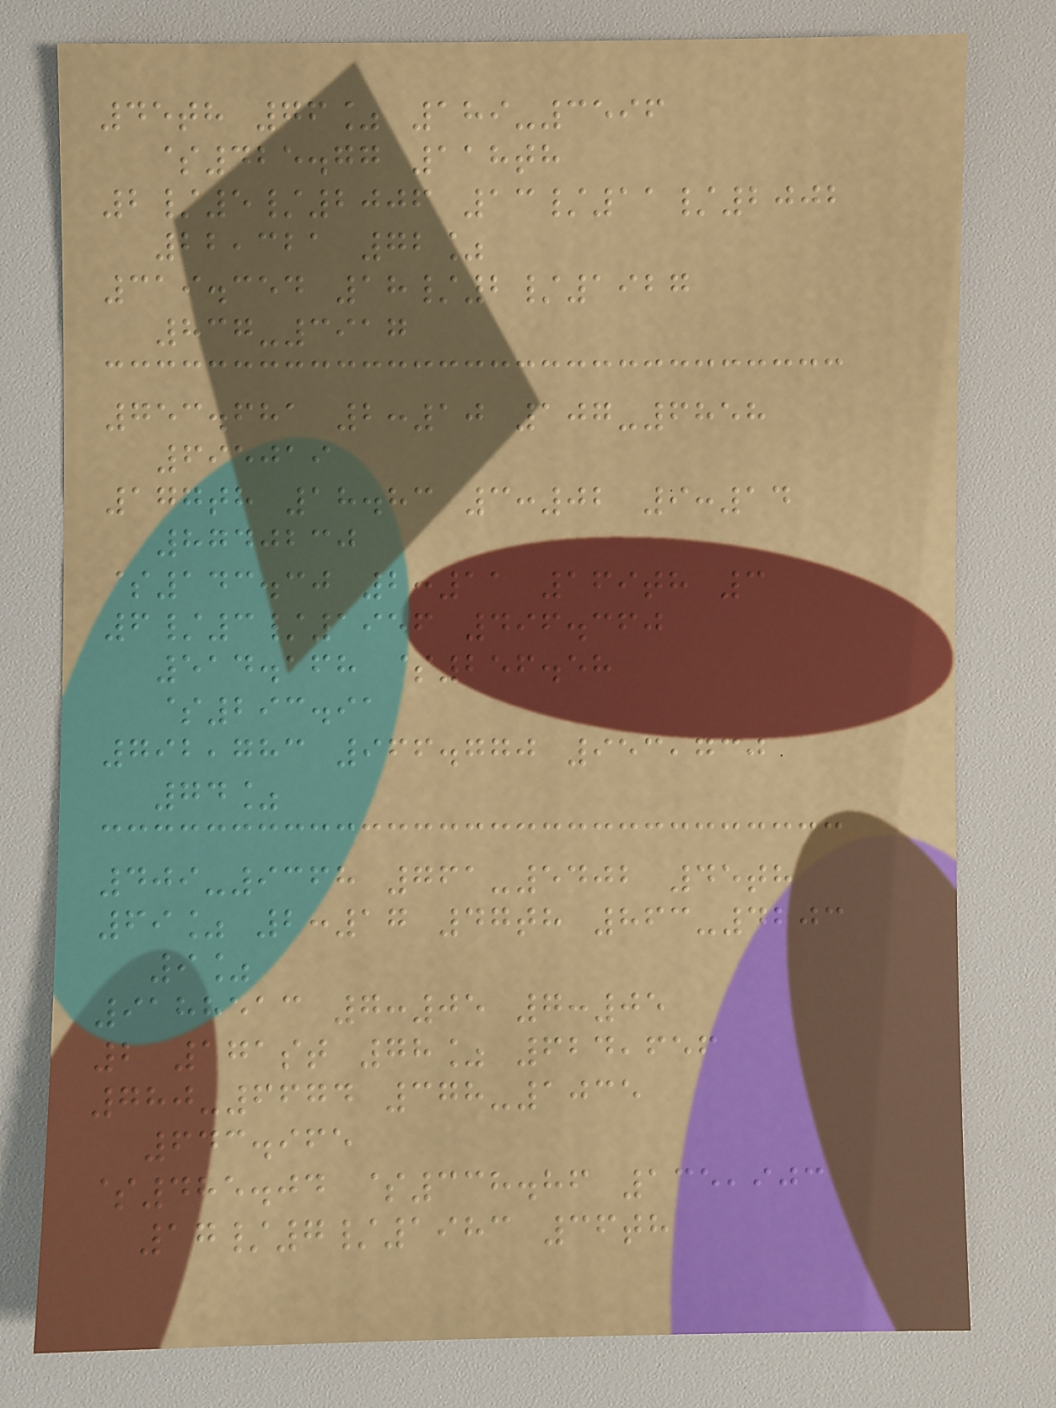45th 76% 189-3596
$425.77 118th
2/5/2006 13/11/2002
22,321 72%
319.354 18/2/1927
837-3917
753.681 2:10 107-6858
695019
177th 18.83 3:02 9:14
8740230
$143.30 2:11 169th 3
6/3/1956 496.360
514.168 $256.58
$293.91
792,783 966.770 953,730
74%
409-9368 761-5402 45th
69% 2:17 47th 863-4203
9%
9188513 7:05 7:05
2 171st 78% 624,656
780-6674 378-1035
643.965
$485.04 $338.86 135,903
17/7/1983 36th
